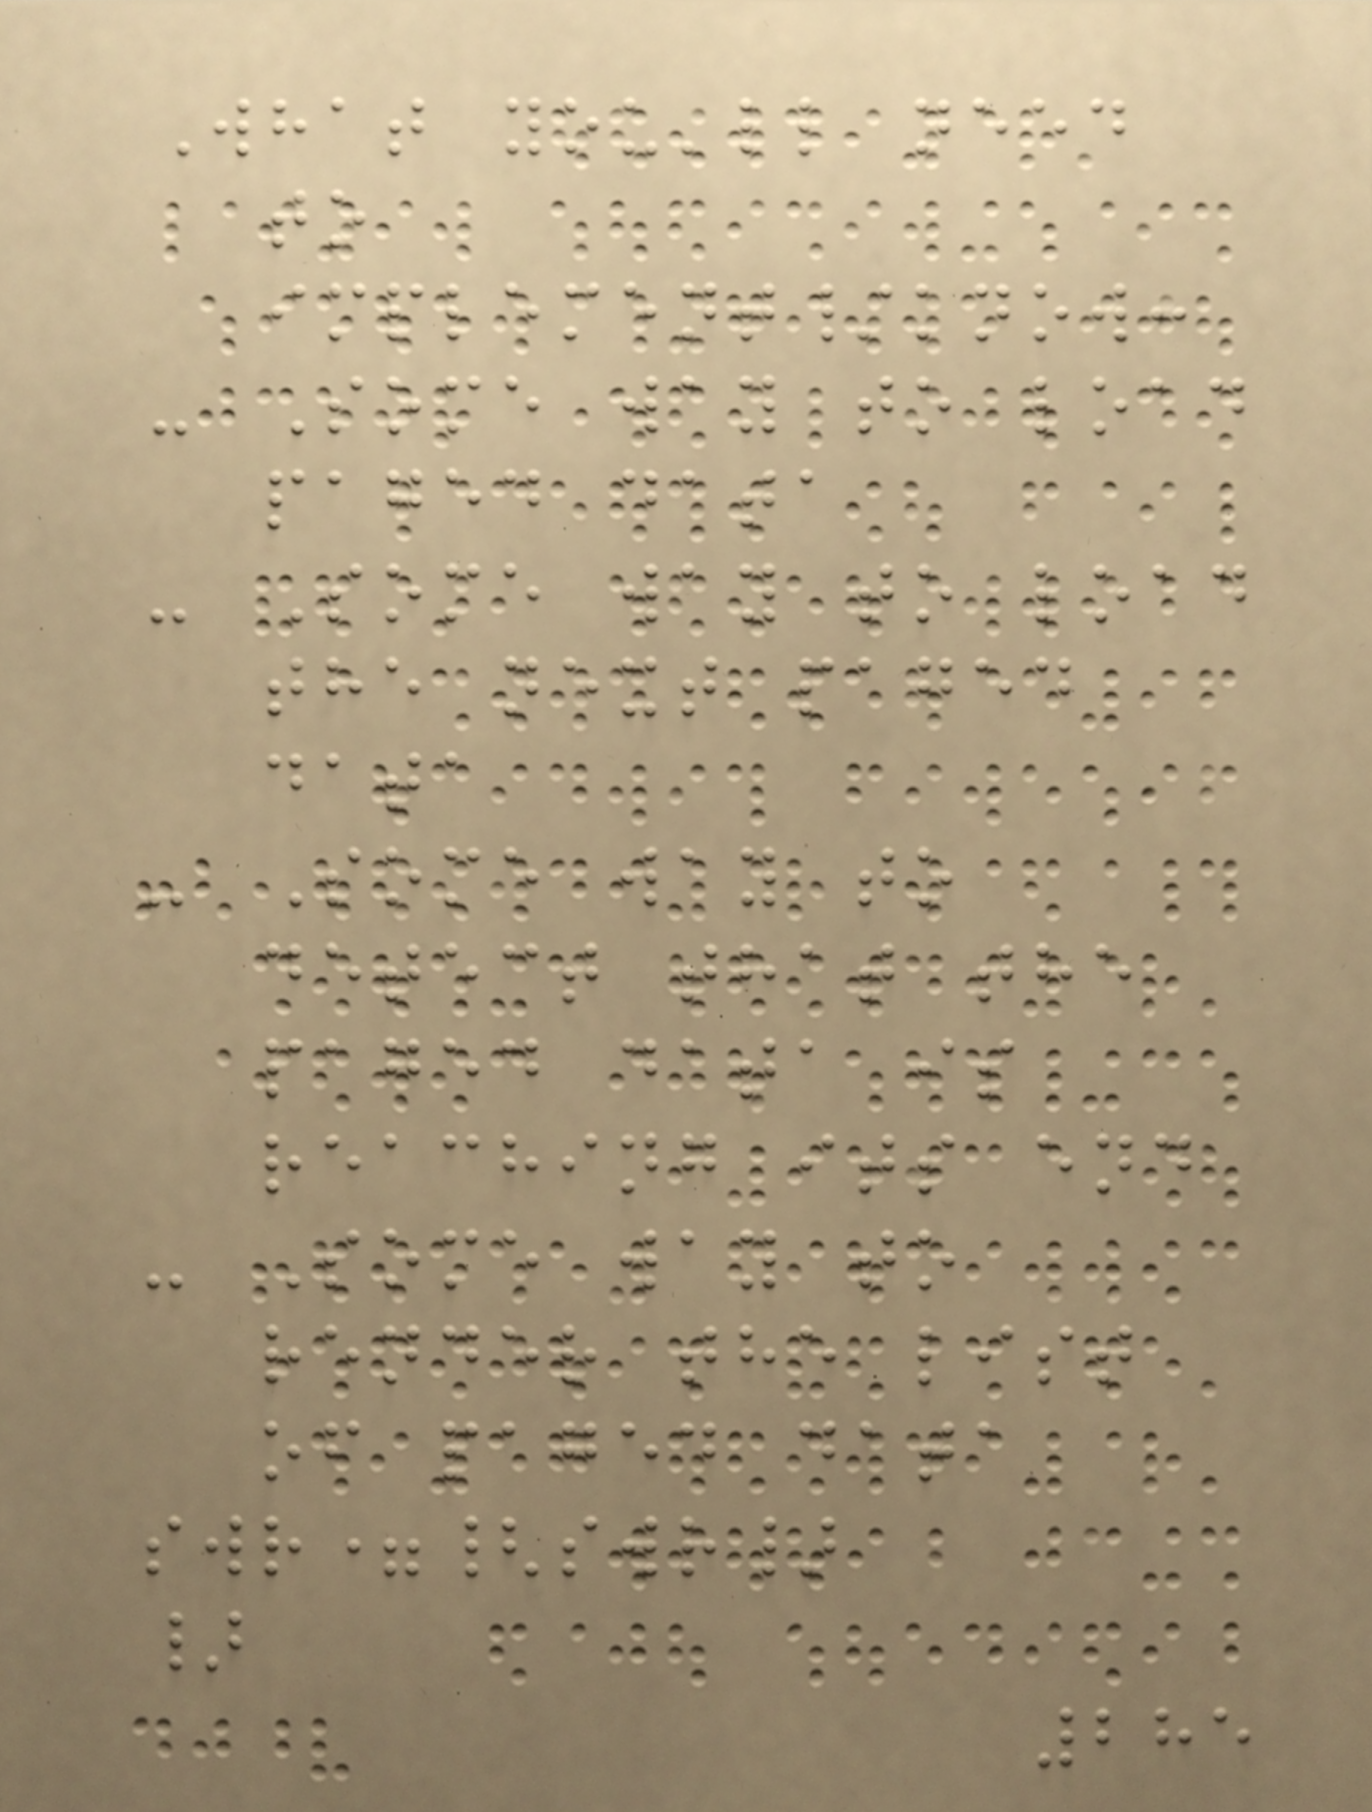What you'll need
to
implement/know:
- Some way to load
paged data
- Some way to load
the next paged
data
- Some way to
detect that the
paged data is
reaching its end
- Some way to
render the list
of paged data
swr={swr}
}
285
